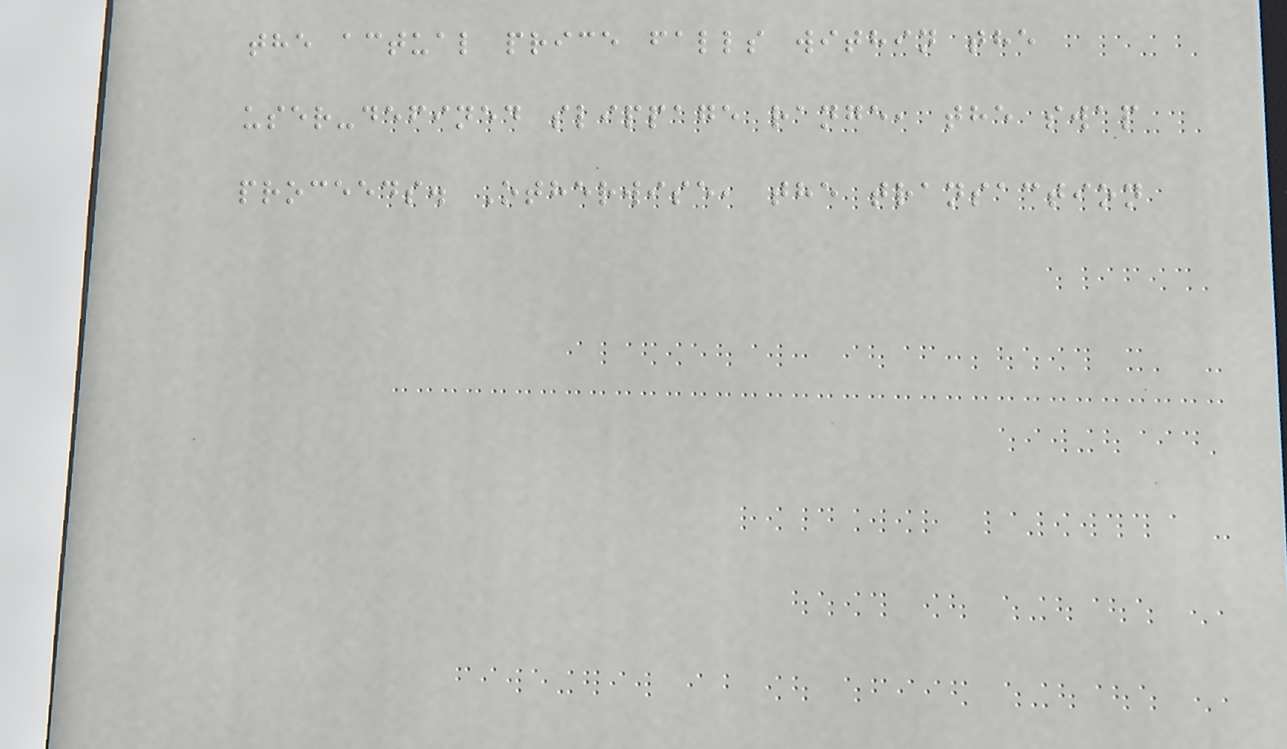the actual price falls within the
user-defined slippage range, the swap
proceeds. Otherwise, the transaction
